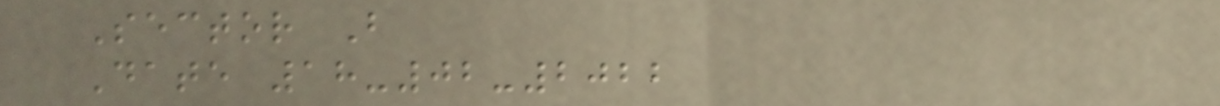Sector B
Date 18-02-2022
